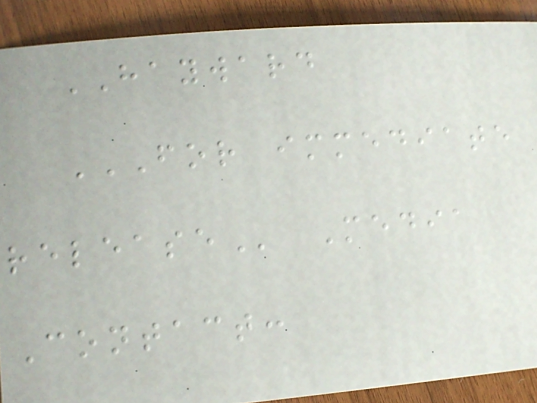HAYWARD
FOR IMMEDIATE
RELEASE Media
Contact:
